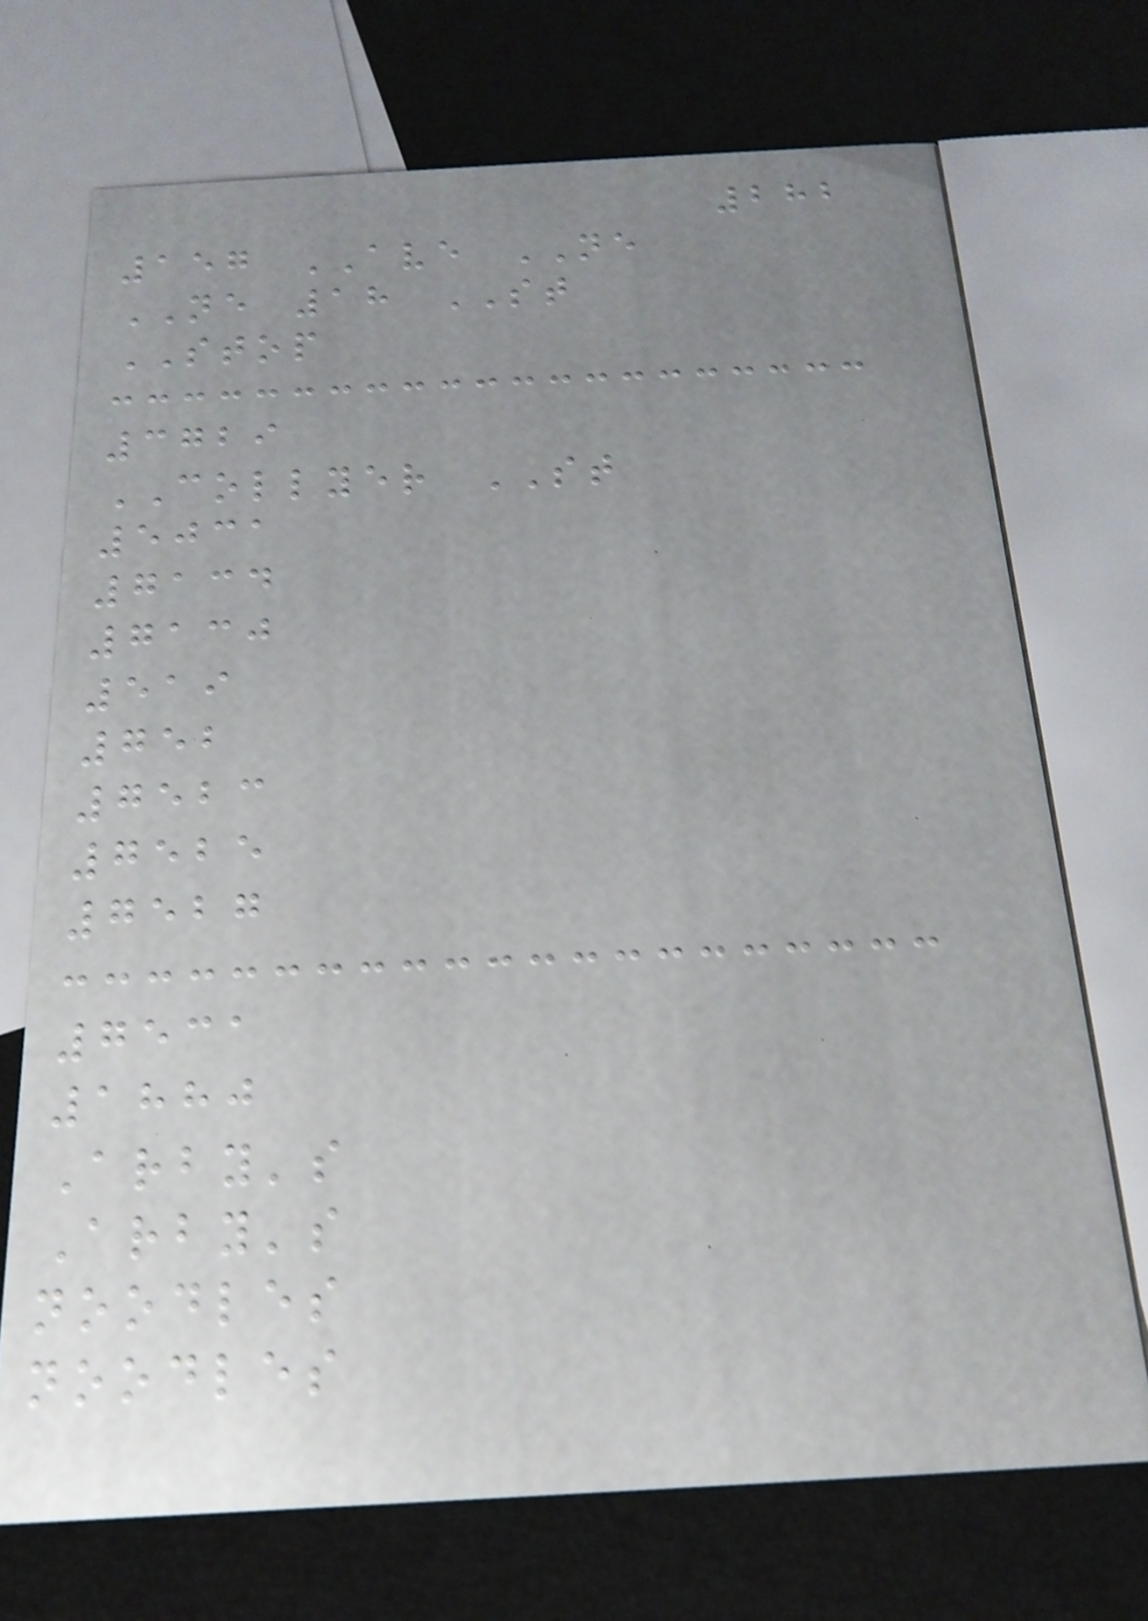282
157 AVE NE
NE 18 ST
STOP
3729
COLLYER ST
5031
7134
7130
519
752
7523
7525
7527
7531
1880
Arby's
Arby's
noodles
noodles
